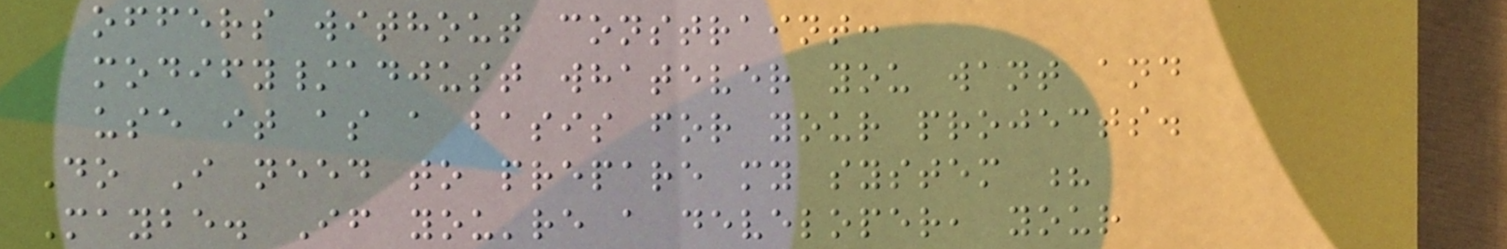offers without constraint:
modify/adjust whatever you want and
use it as a basis for your projects.
Do I need to prepare my system ?
Maybe. If you're a developer, your
